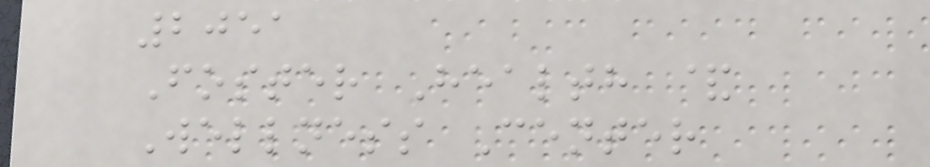2051
Foster Health &
Wellness Center
